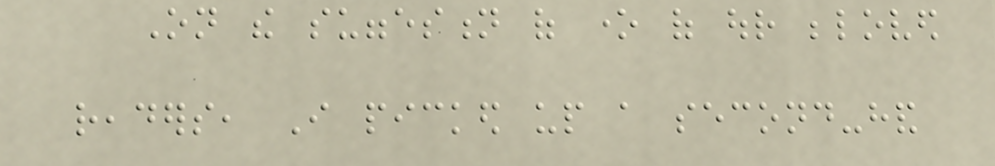On the suggestion of one of our beloved
readers, I picked up a second-hand
